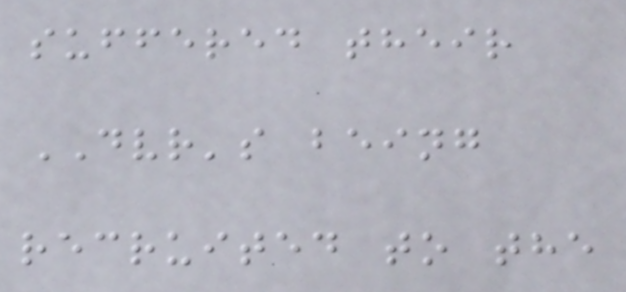suffered their
DVR's being
recruited to the
